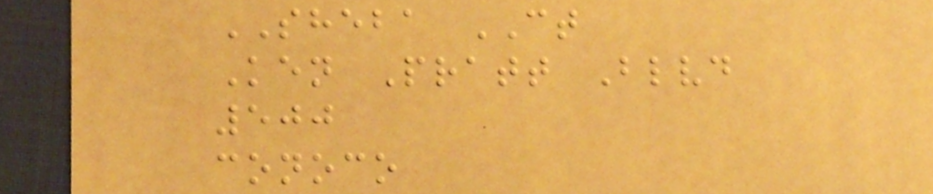SHEBA CT
Ken Pratt Blvd
500
conoco
